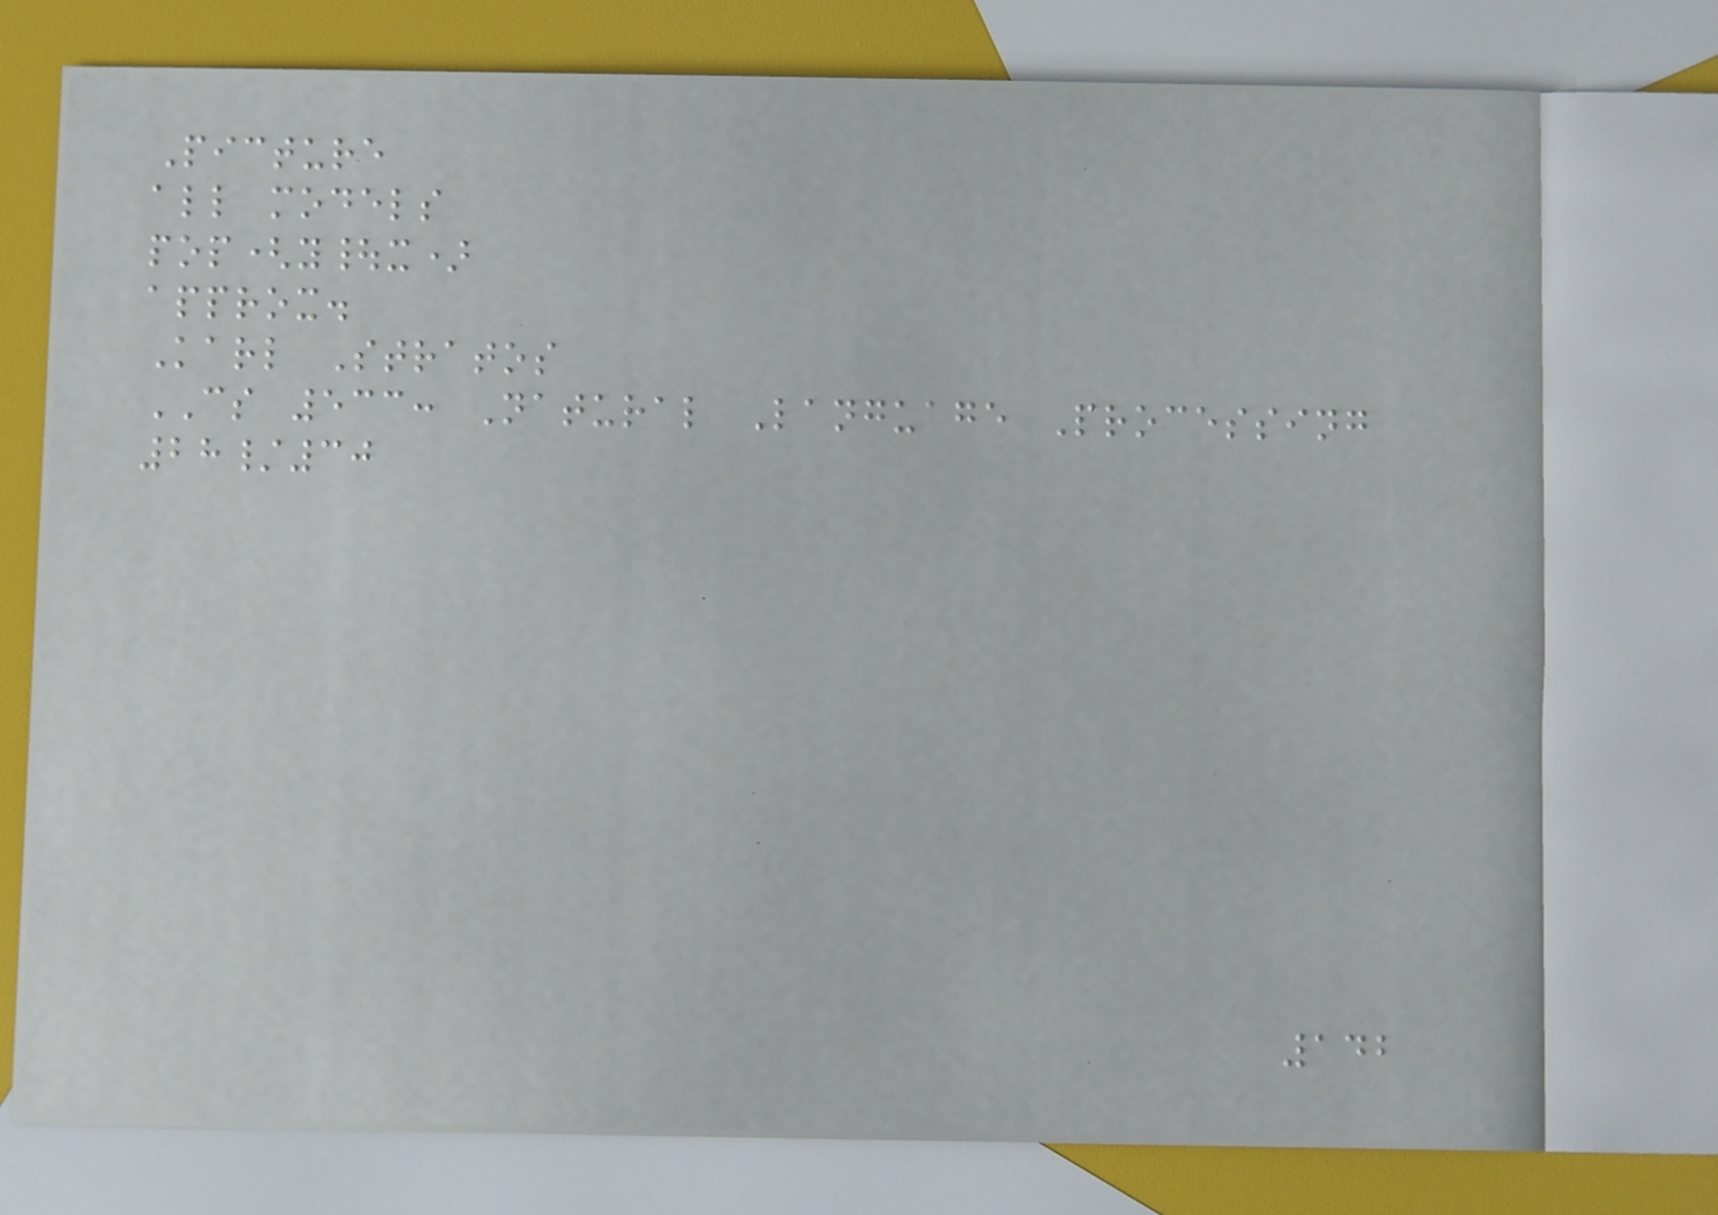Picture
all models
pop(y|x)
approx.
Karl Stratos
CS 533: Natural Language Processing
28/30
142
